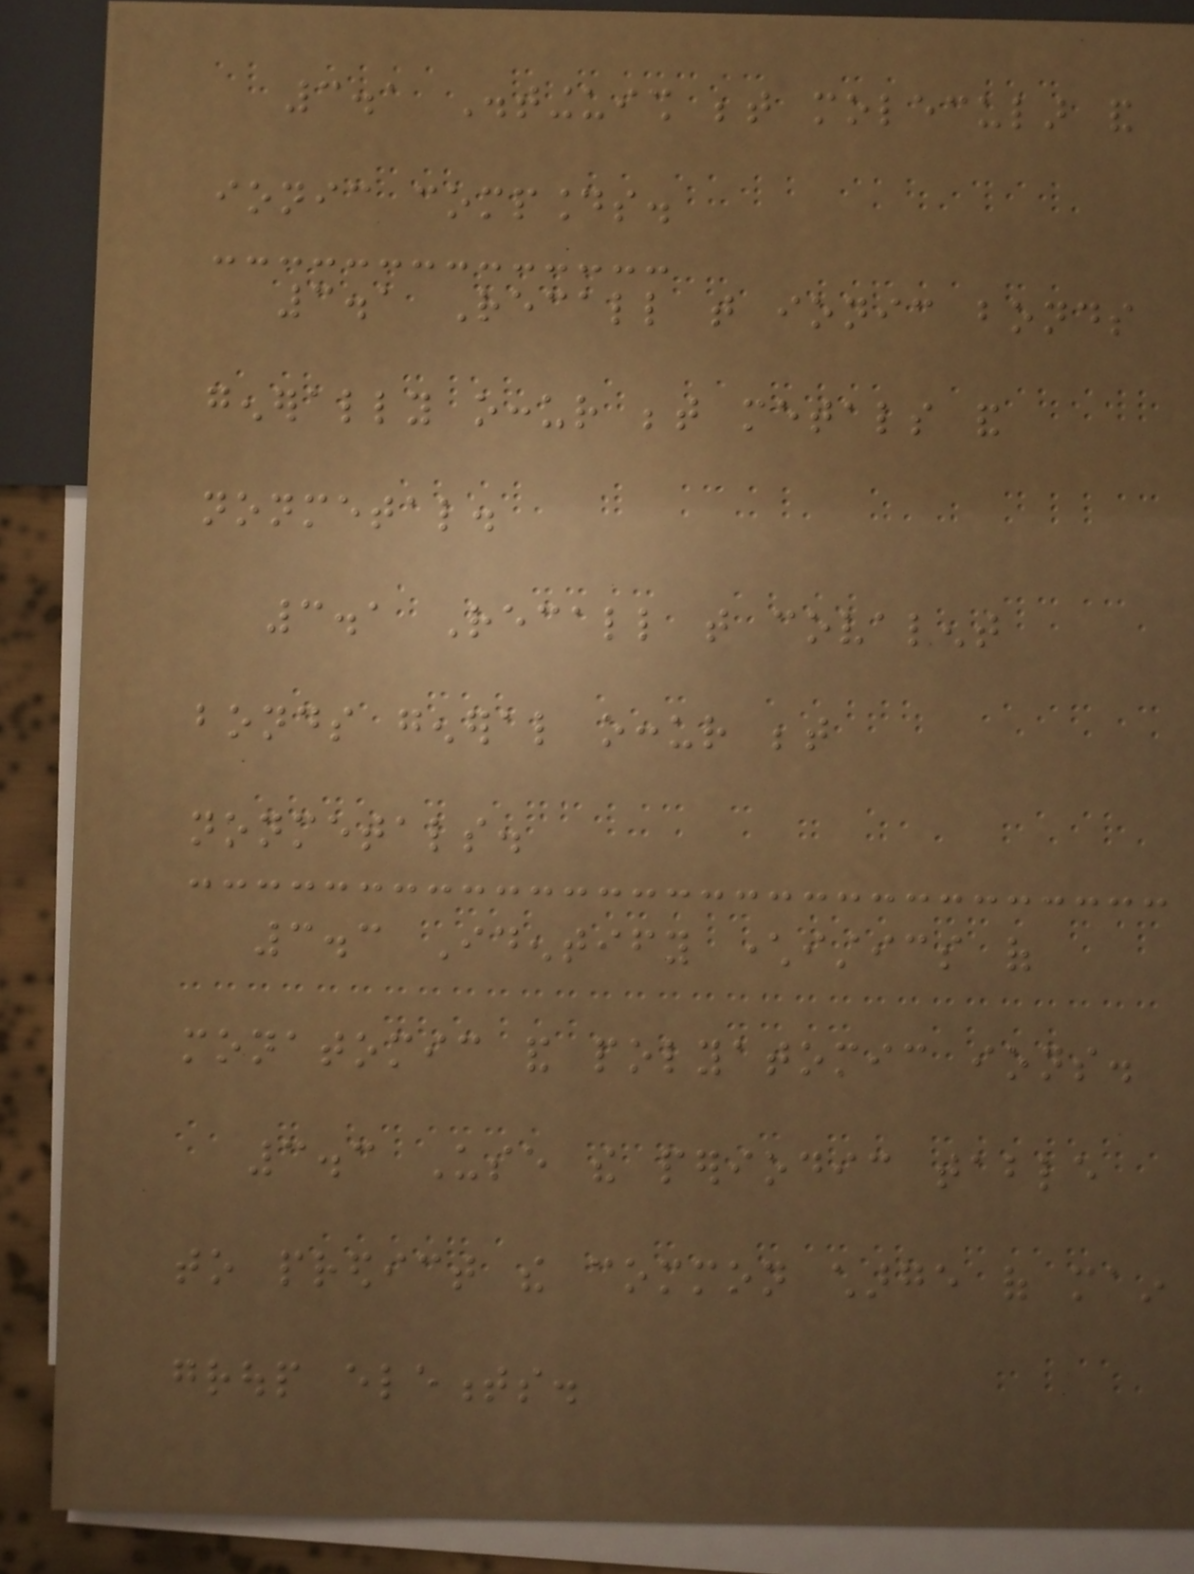3.1 Distinguish between molecular and
ionic compounds.
3.1 Recall that ionic bonds
generally occur between metals and
nonmetal.
3.1 Recall that covalent
bonds general occur between
nonmetals.
3.3 Identify characteristics of
monatomic and polyatomic ions.
3.3 Use the periodic table
to predict the common charge of main
group elements.
